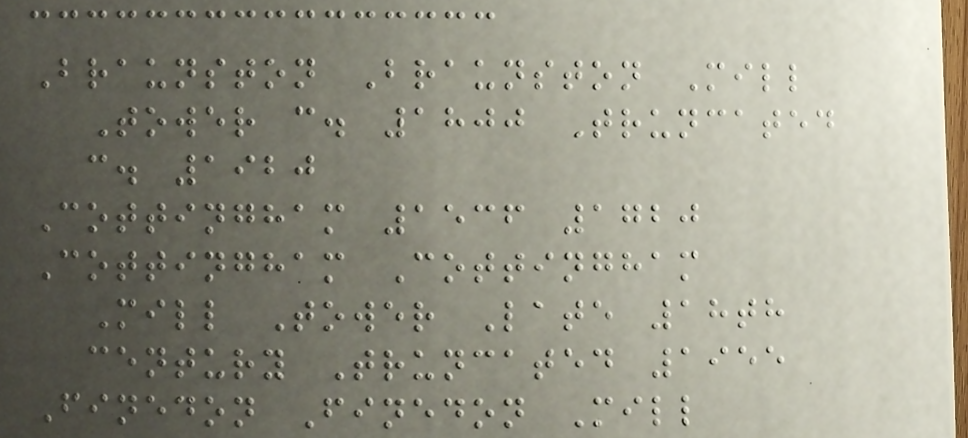Braunston Braunston Mill
Tower c. 1800 Truncated
c. 1920
Cottingham 1536 1720
Cottingham Cottingham
Mill Tower Late 18th
century Truncated 1955
Finedon Finedon Mill
